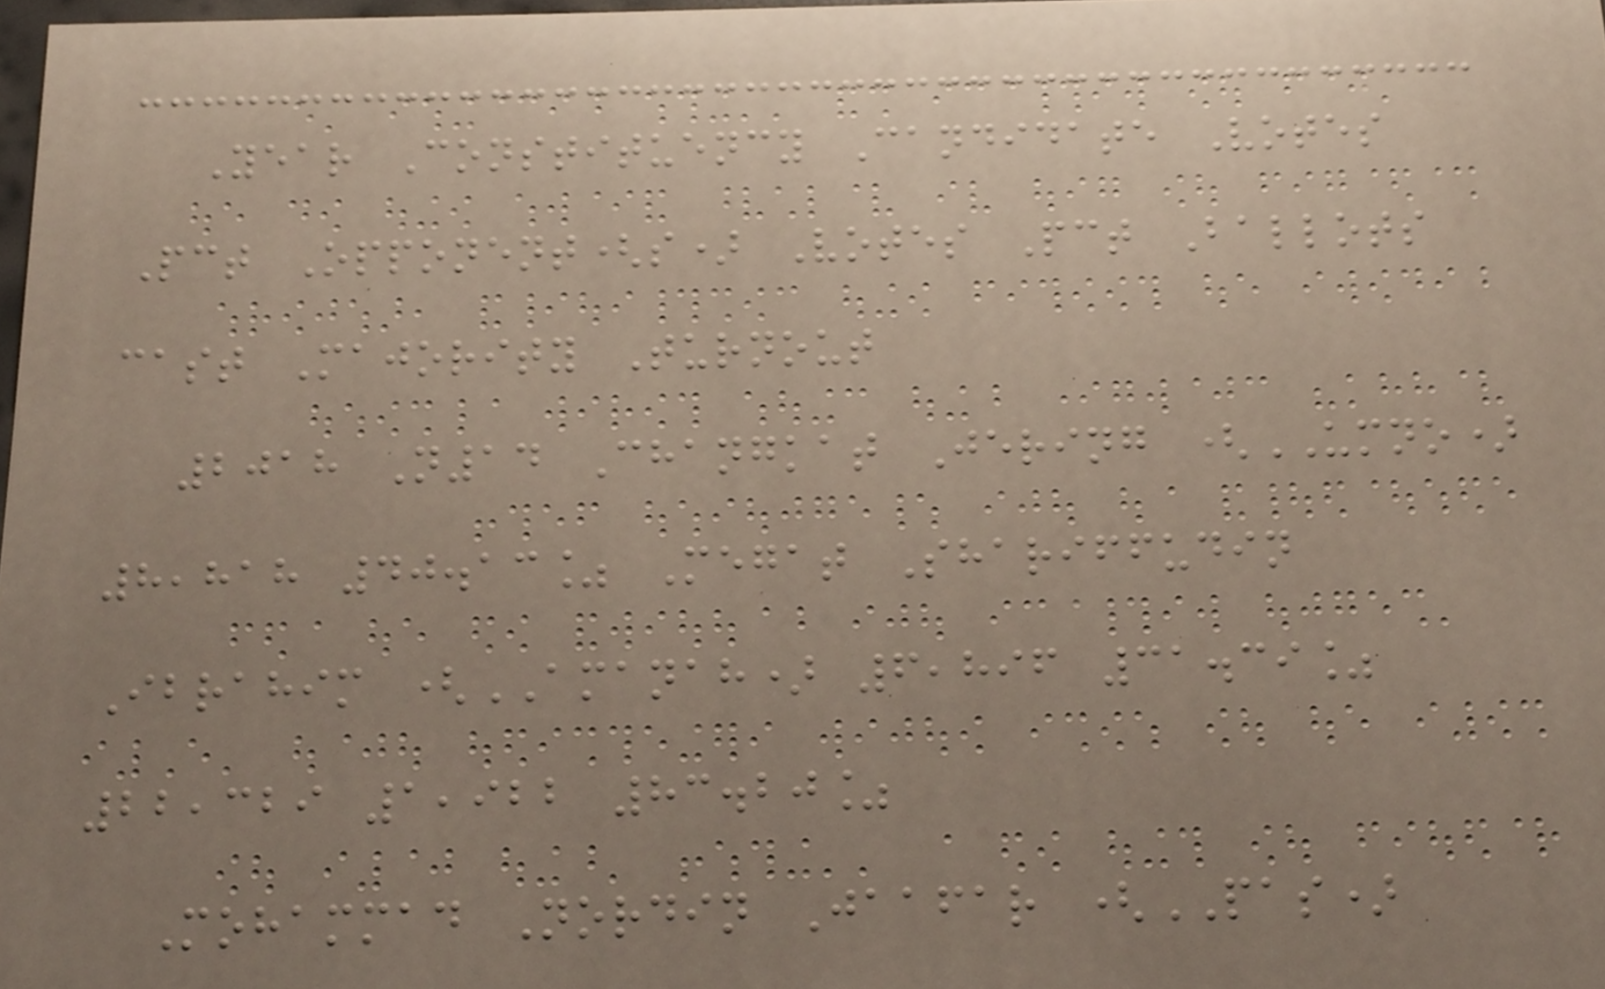Year Constituency Candidate Votes
Pct Opponent(s) Votes Pct Ballots
cast Majority Turnout
2018 N14 Changkat Jering (UMNO)
8,818 40.13% Megat Shariffudin
Ibrahim (AMANAH) 6,896 31.39%
22,329 1,922 83.20%
Mohammad Nordin Jaafar (PAS)
